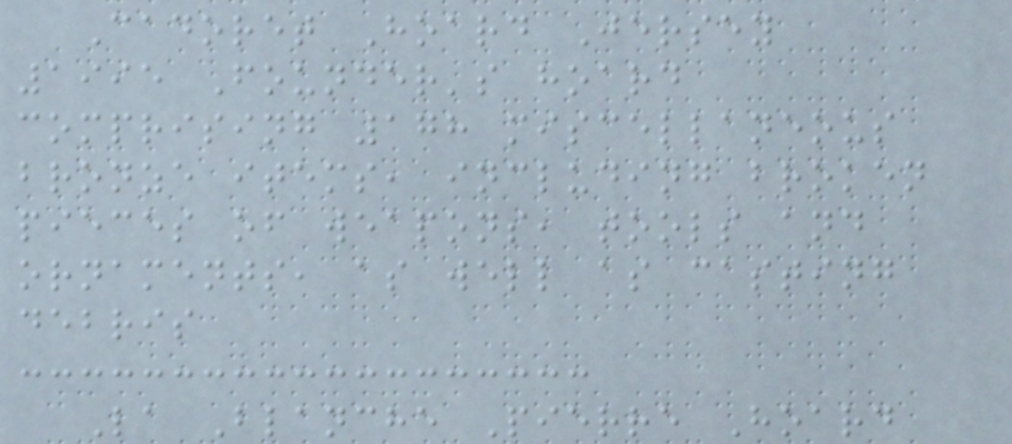Cadoret Hoard Jersey
1995 Founder's hoard
comprising 178 miscellaneous
bronze items, including broken
pieces of weapons, tools and
ornaments, as well as casting
debris
La Blanche Pierre Hoard
